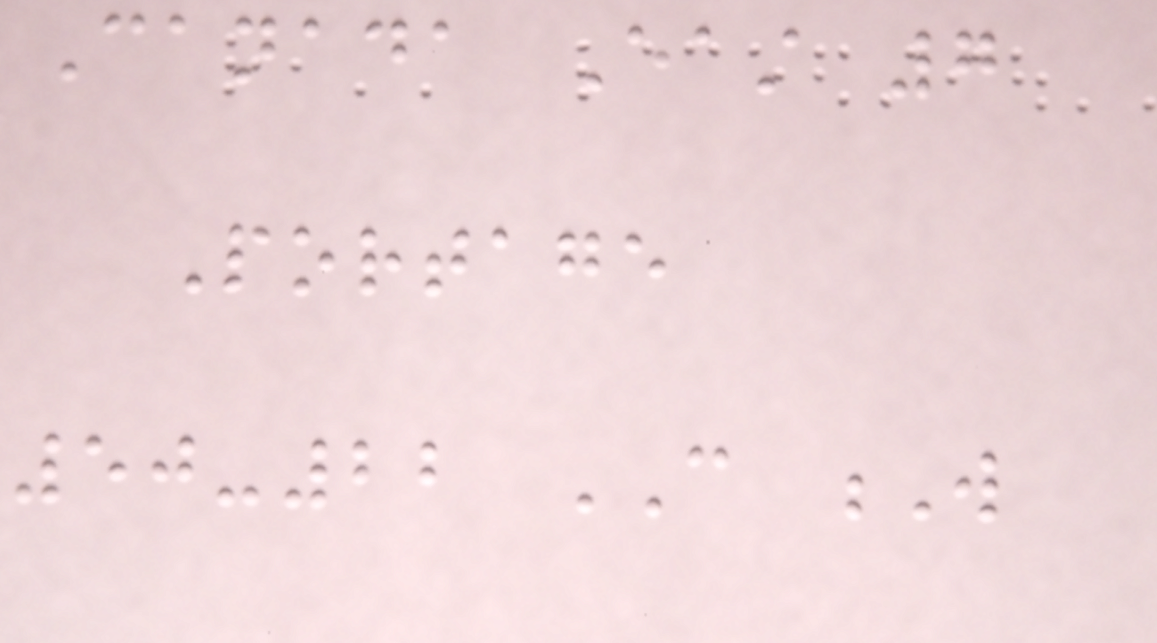Canada East 7
Portage
50-22 CAN W
